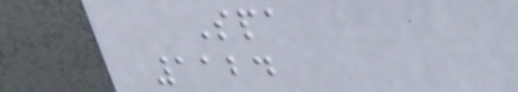Spa
1124
